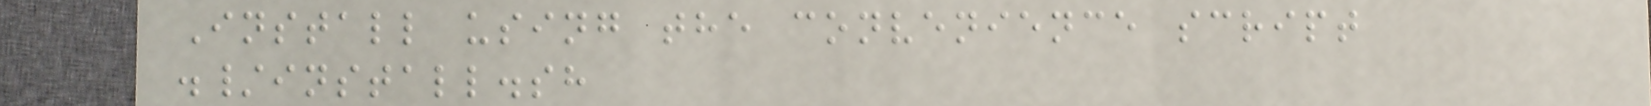Install using the convenience script
./install.sh
